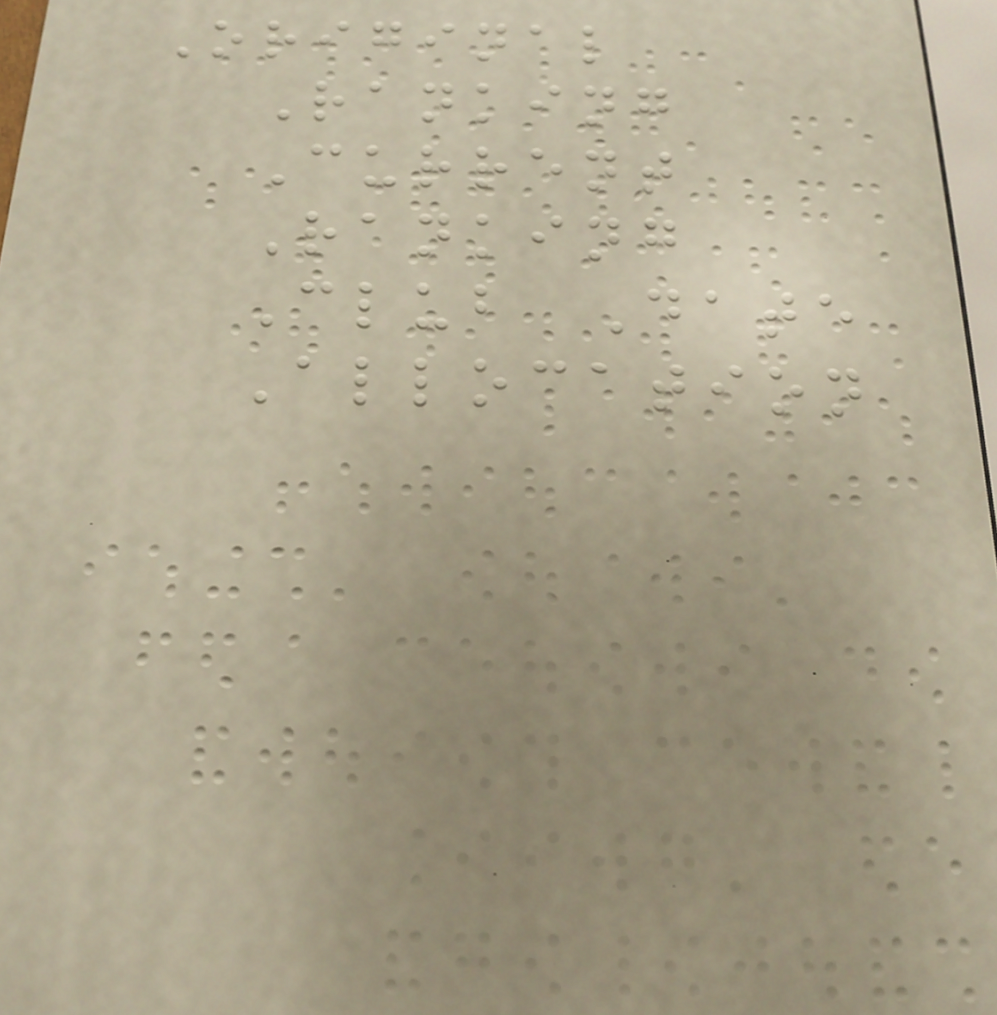Original
Ranking
Current
Ranking
Club Date
Allocation
